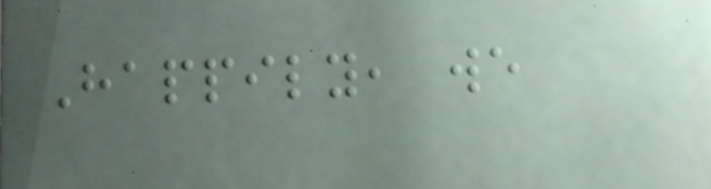Happily, we
